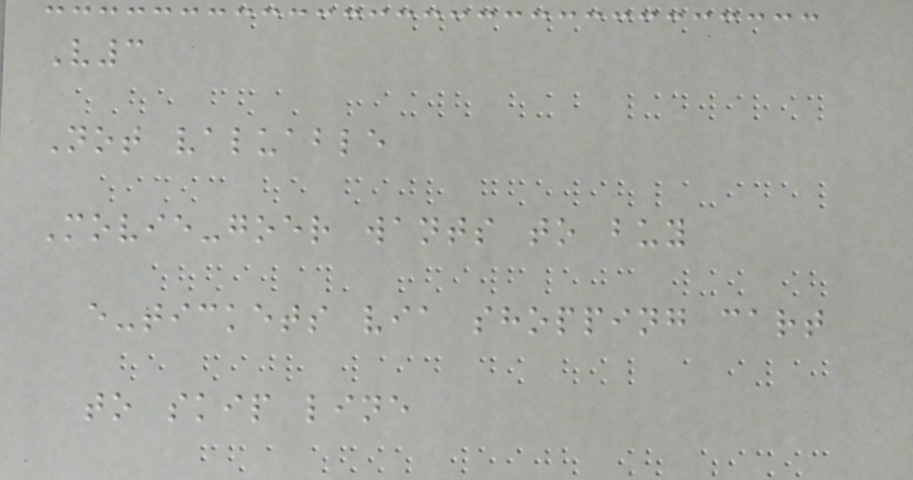V3
Not valuable
Movie-goer wants to buy
e-tickets via shopping cart
to skip line
